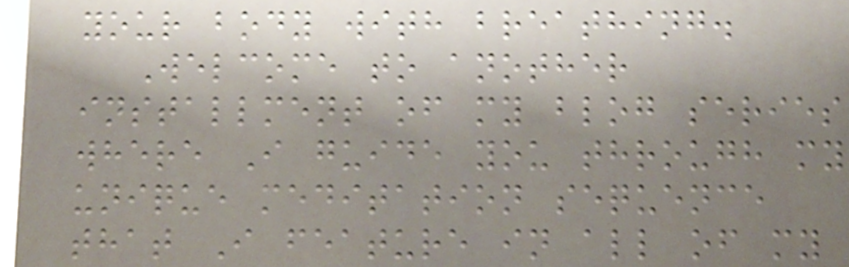your body with breathing.
Welcome to another
installment of my blog series
where I guide you through my
unique meditation sequence
that I feature in all of my
